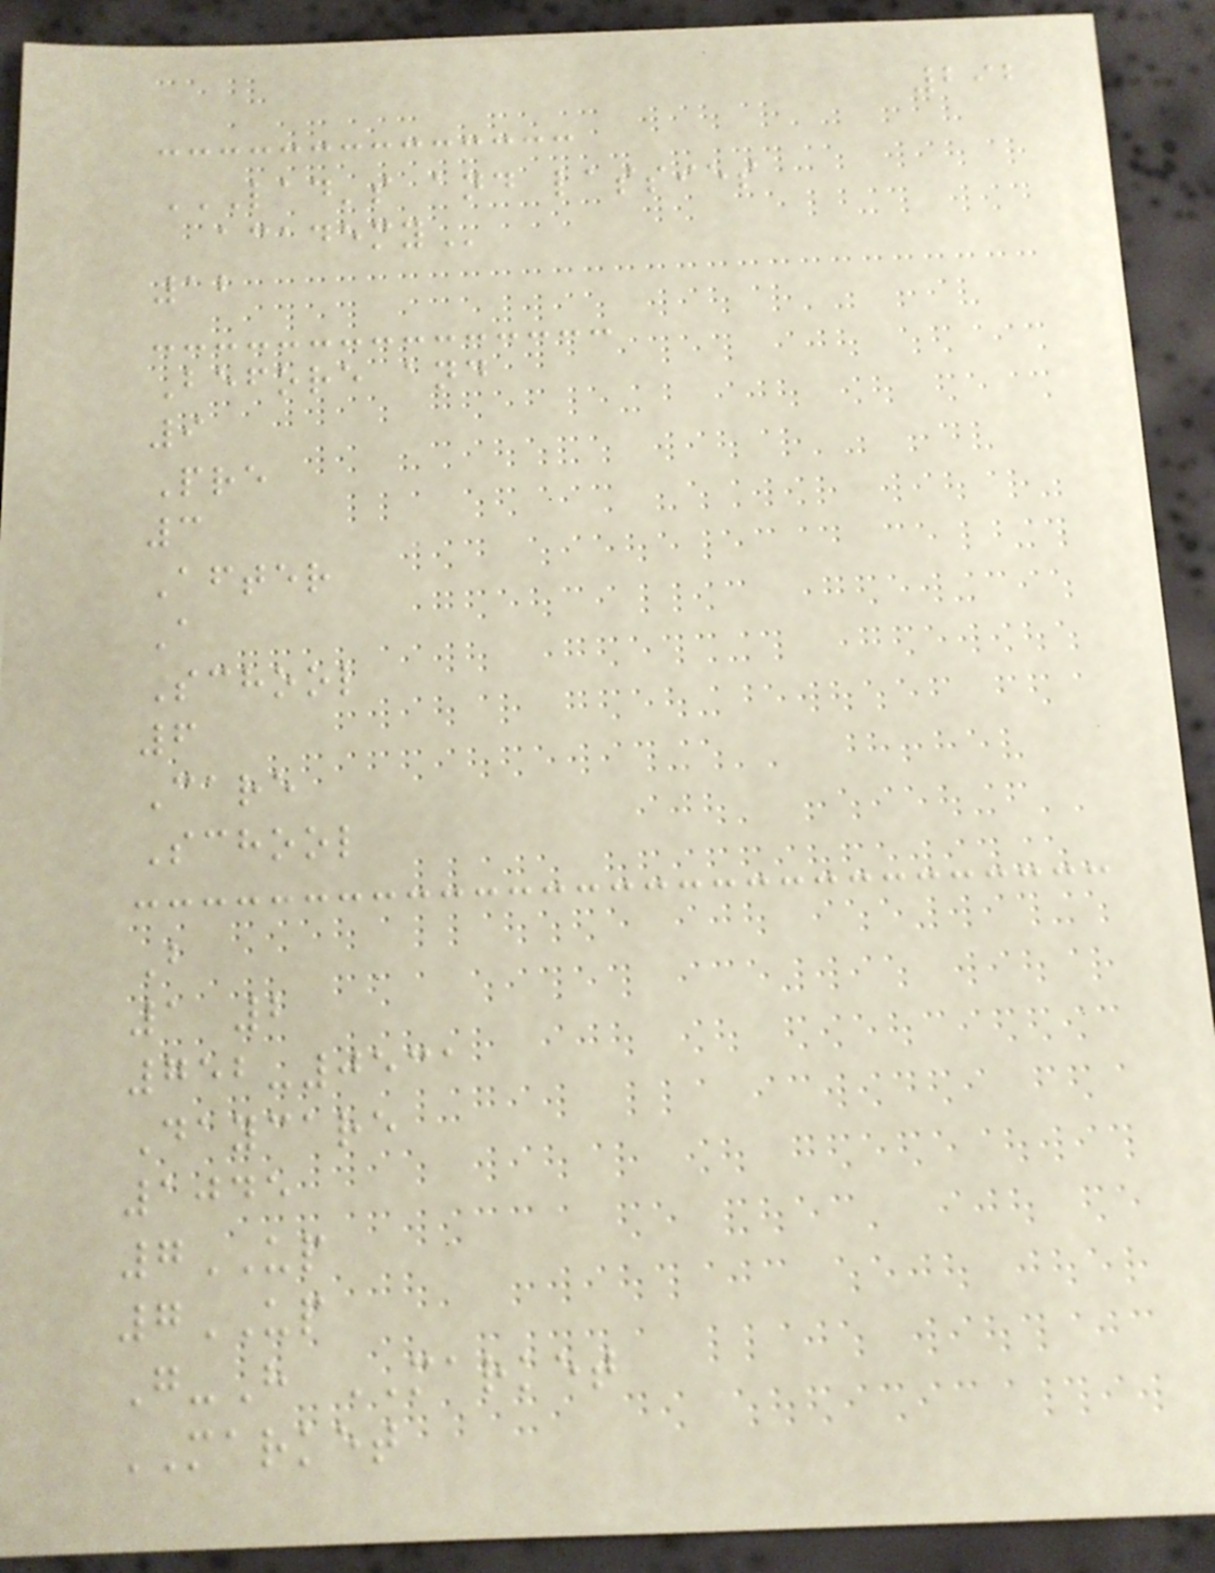292
LAD'S AND LASSIES
ACADEMY
12
Before and
9
Pre
3
After
A
School
6
Care
School
B
1 2
752-0531
Daycare
1045
7UP
7UP
G-H MARKET
MARKET
